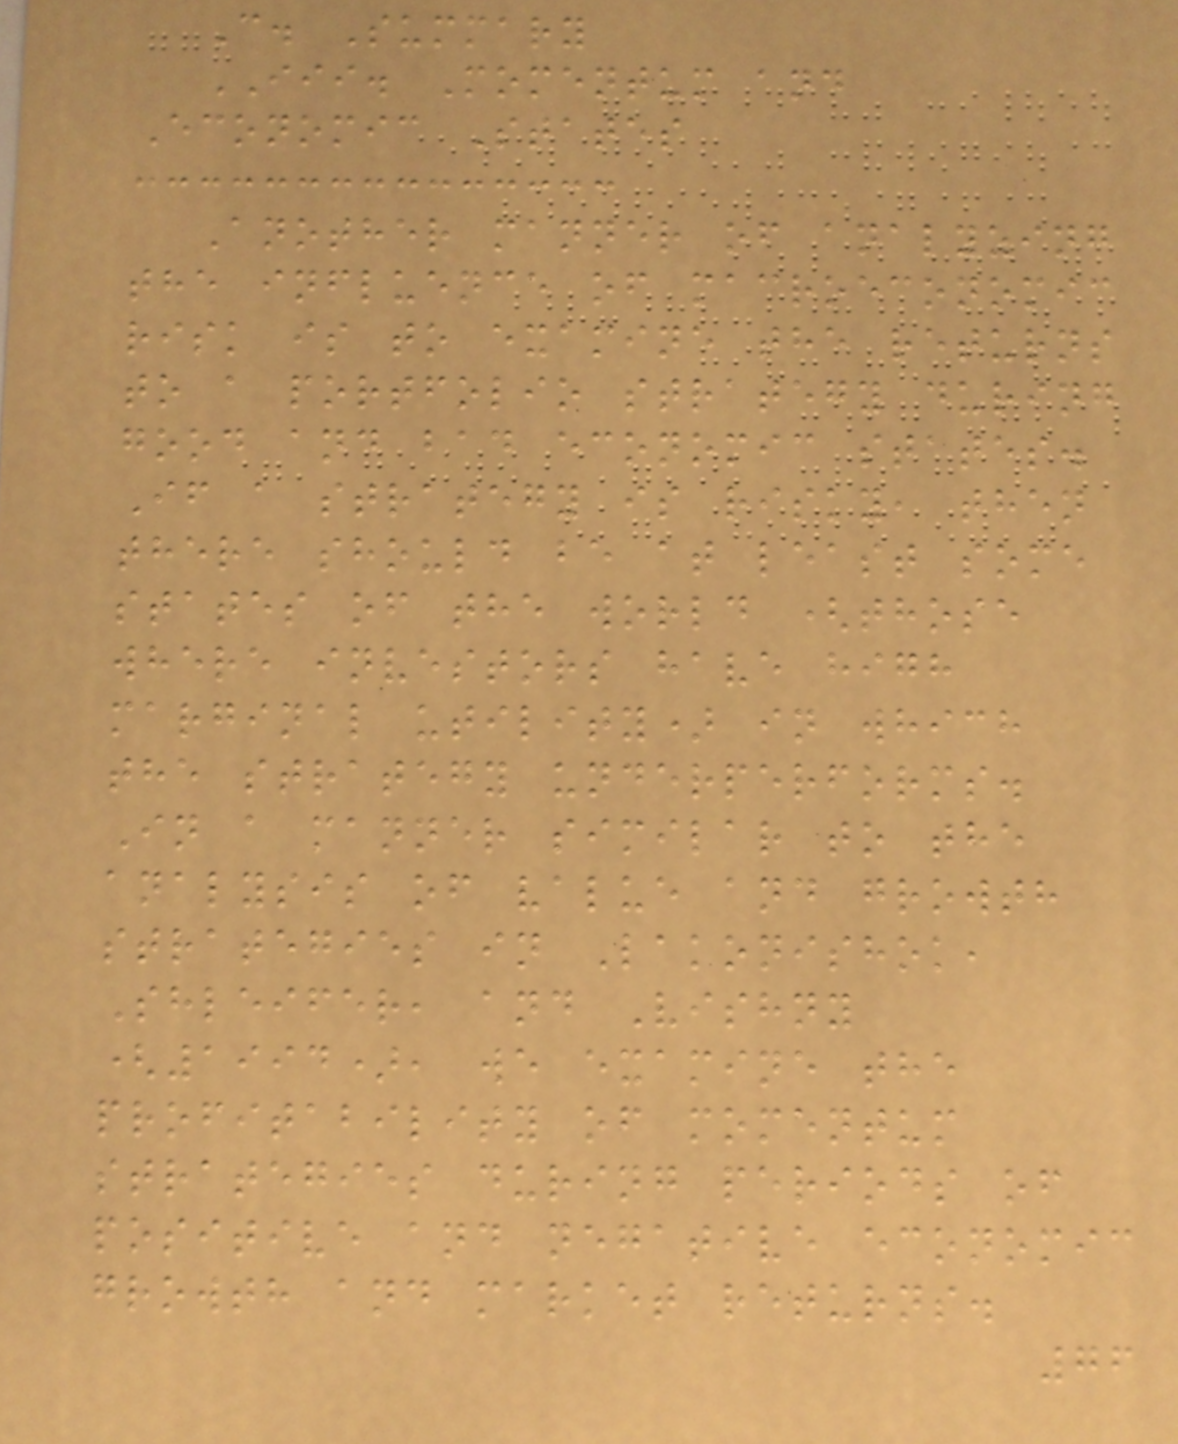C. Summary
III. Momentum and
Economic States
Another manner of analyzing
the influence of macroeconomic
risk is to examine the returns
to a portfolio strategy during
good and bad economic states.
If a strategy is risky, then
there should be at least some
states of the world (those
where investors have high
marginal utility) in which
the strategy underperforms.
In a manner similar to the
analysis of value and growth
strategies in Lakonishok,
Shleifer, and Vishny
(1994), we examine the
profitability of momentum
strategies during periods of
positive and negative economic
growth and market returns.
76
